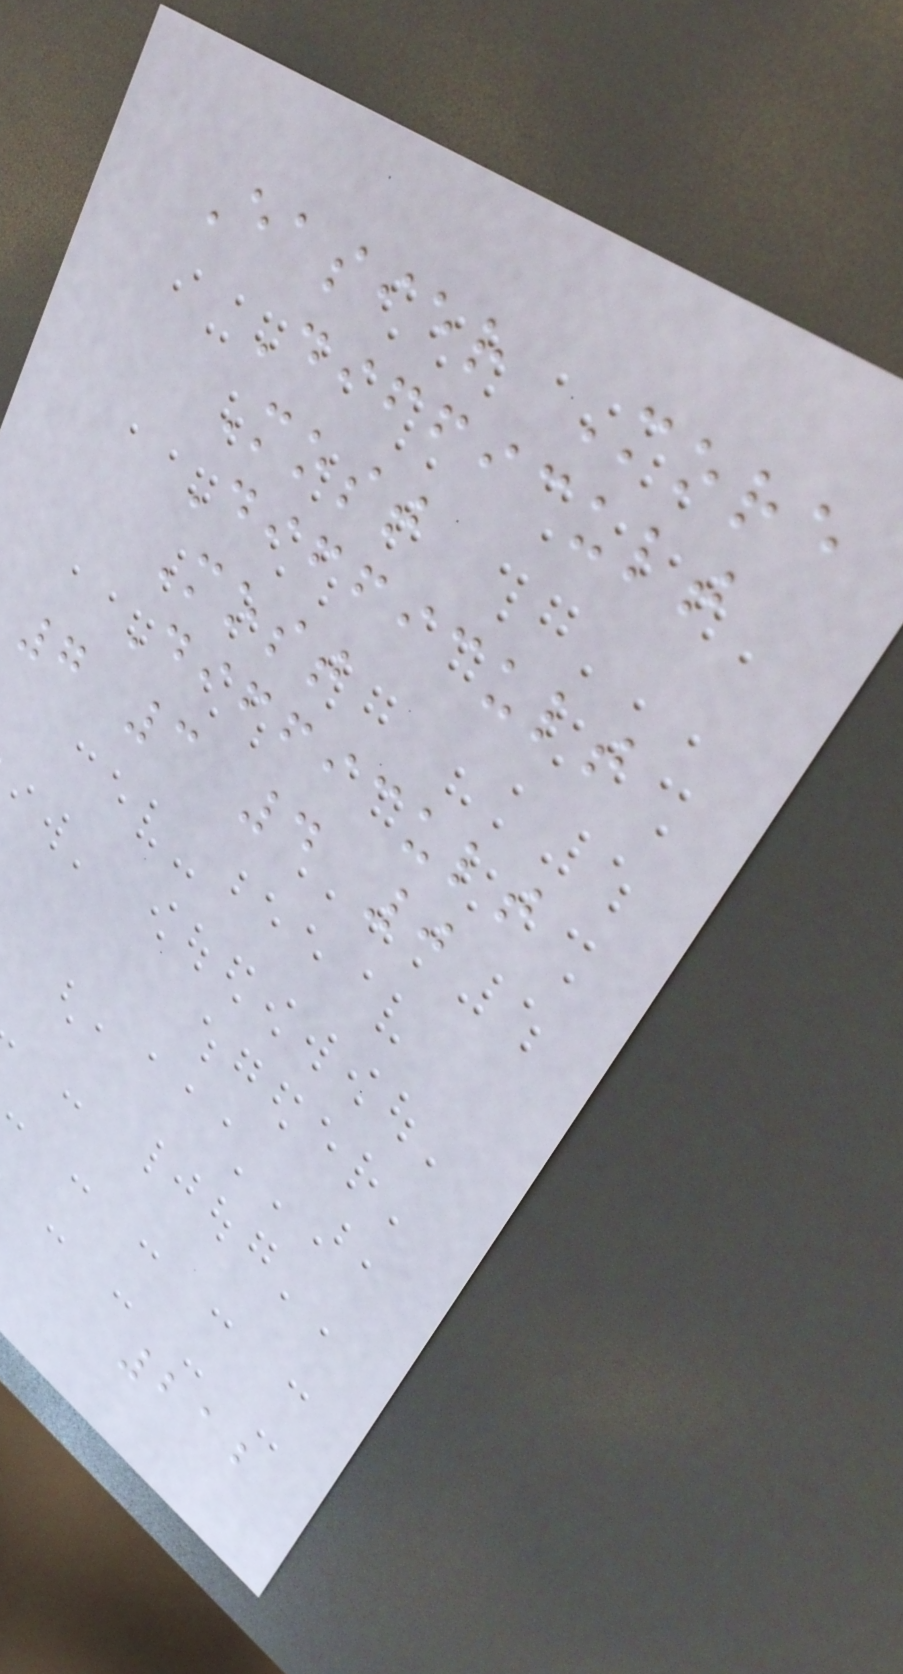Easier More
Difficult
Most
Difficult
Most
Difficult
7 3 4 0
212
